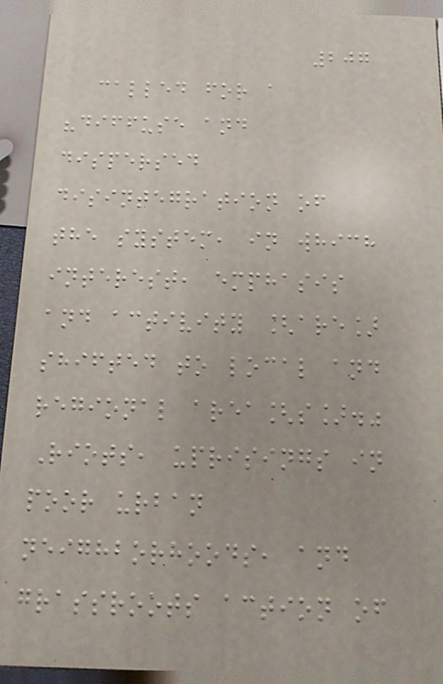207
called for a
"diffuse and
dispersed
disintegration of
the system, in which
interest, emphasis
and activity [are]
shifted to local and
regional area[s]."
Riots, uprisings in
poor urban
neighborhoods, and
grassroots action of
